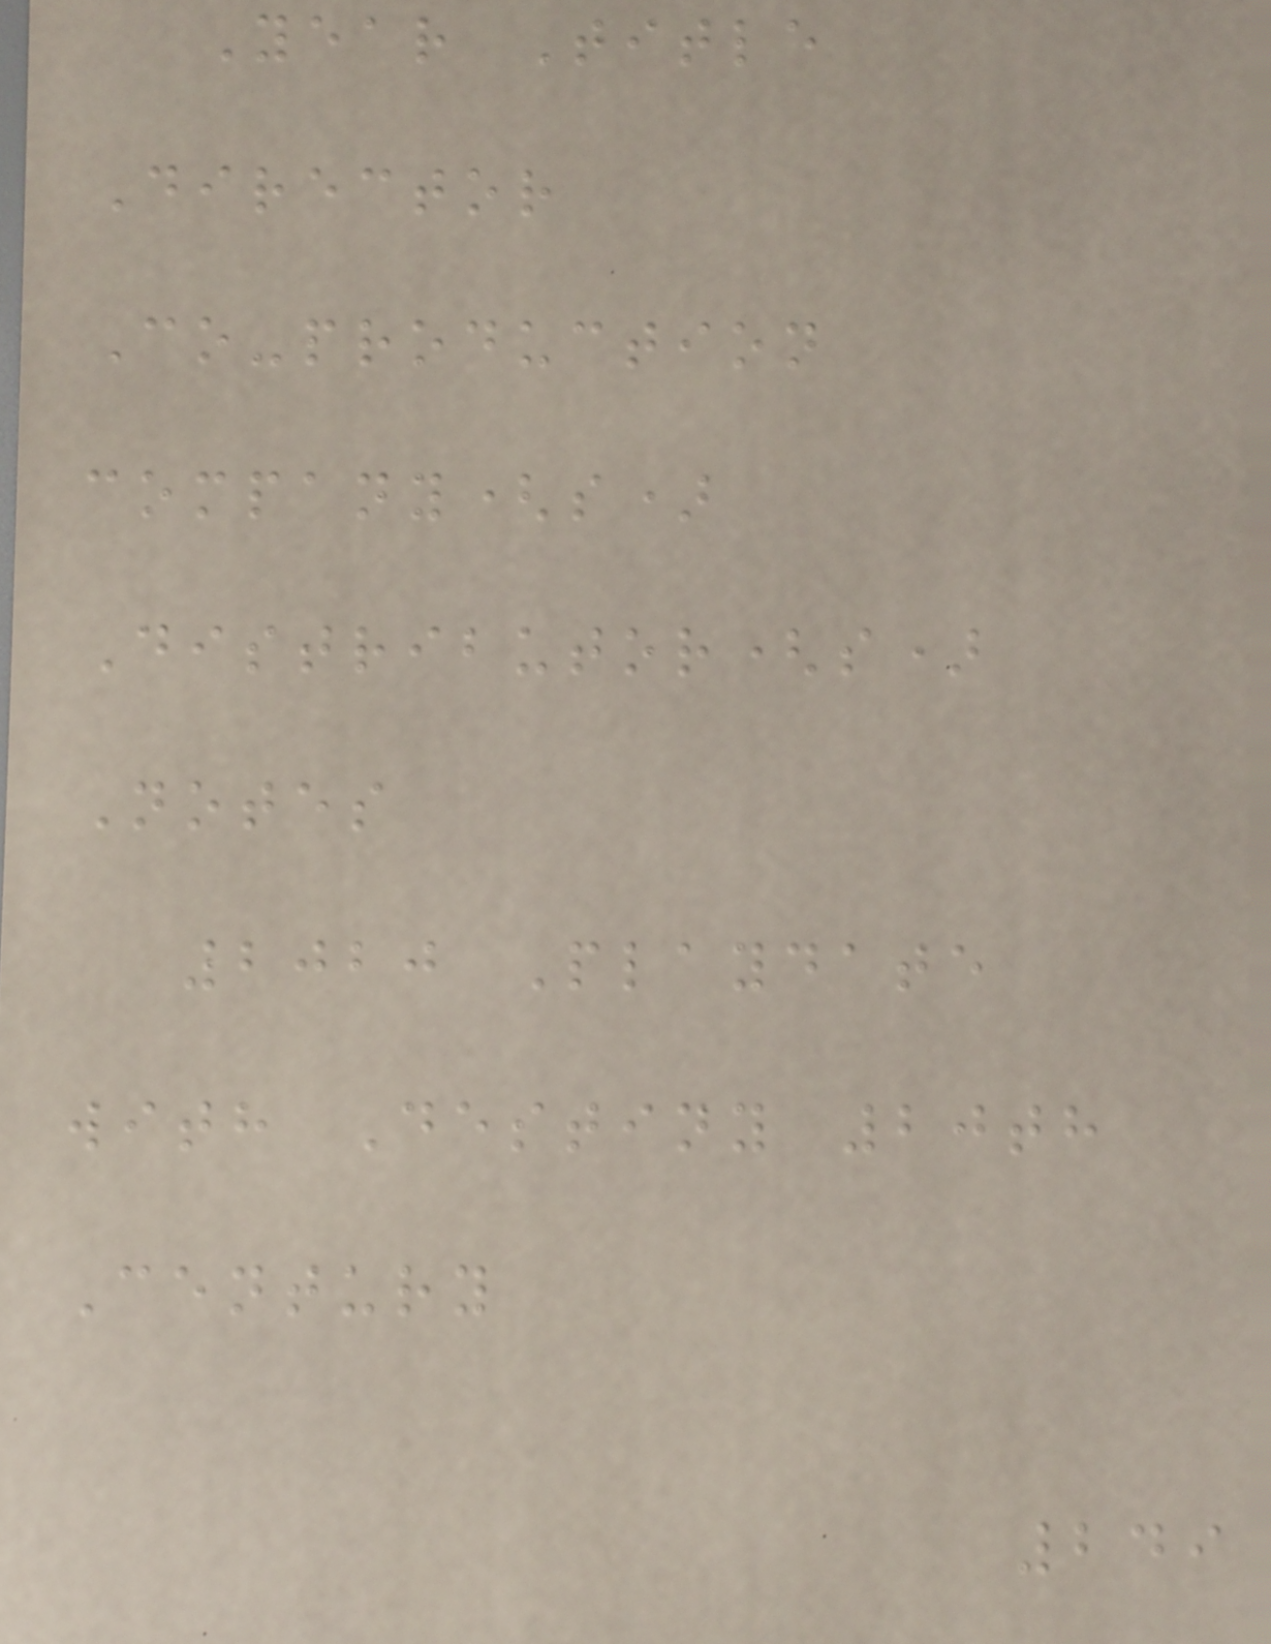Year Title
Director
Co-production
company(s)
Distributor(s)
Notes
2020 Playdate
with Destiny 20th
Century
249
